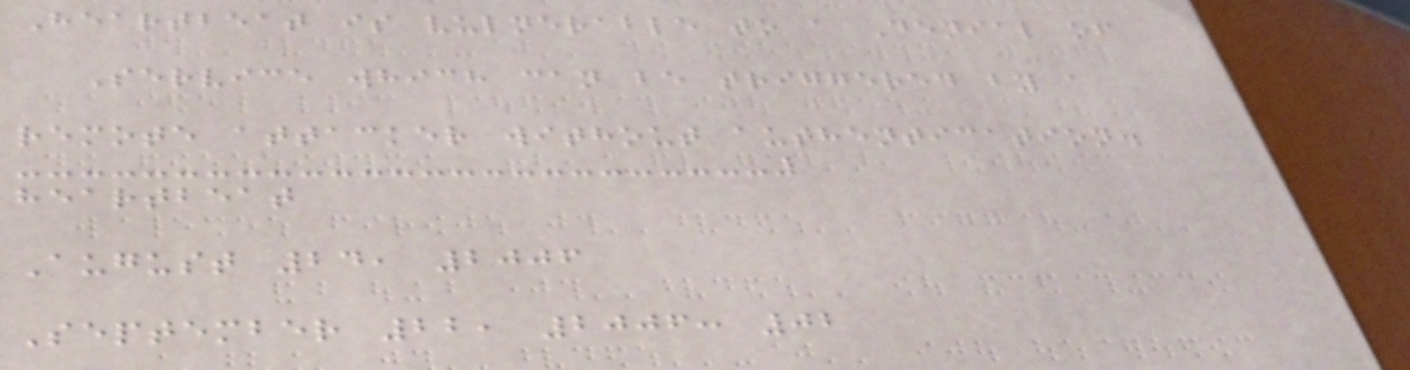Heartbeat is vulnerable to a Denial of
Service which can be triggered by a
remote attacker without authentication.
heartbeat
August 24, 2006
September 22, 2006: 02
